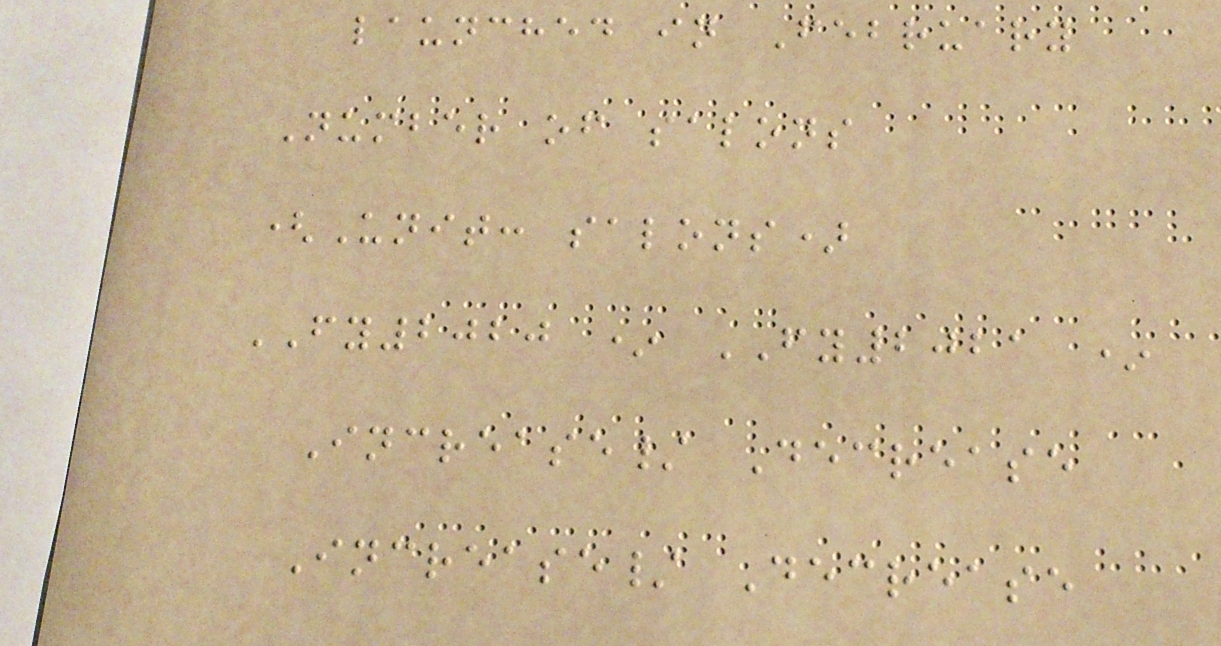launched in February
Number of salons
(Unit: salons)
FY2020 * FY2021 *
Increase/ Decrease
Increase/ Decrease
